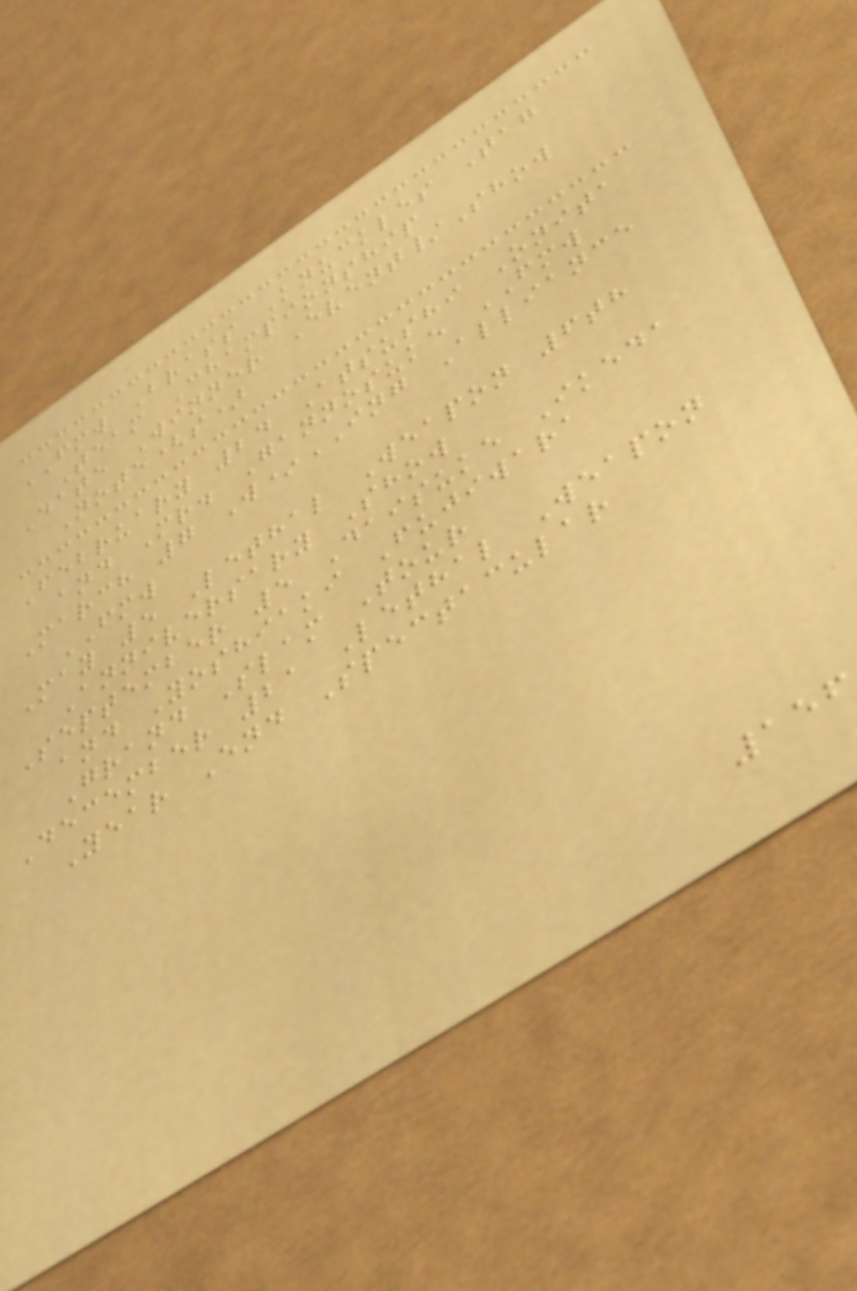FMW Brass Knuckles Tag
Team Championship
Date Winner Event/Show
Note(s)
February 24 Atsushi Onita
and Mr. Gannosuke FMW
March 7 W*ING Alliance
FMW
May 5 Lethal Weapon 6th
Anniversary Show
September 5 Daisuke Ikeda
and Yoshiaki Fujiwara
Grand Slam Tour
December 21 Lethal Weapon
Year End Spectacular
156
